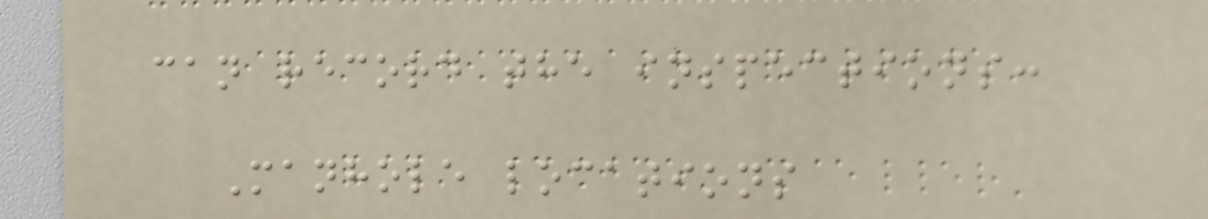can record the inspections:
Manhole locations
